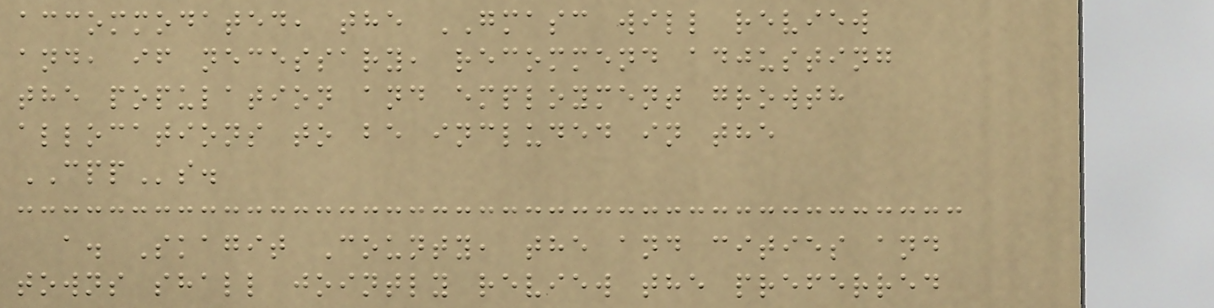accommodated, the GMASC will review
and, if necessary, recommend adjusting
the population and employment growth
allocations to be included in the
CPPs.
a. Skagit County, the and cities and
towns shall jointly review the preferred
